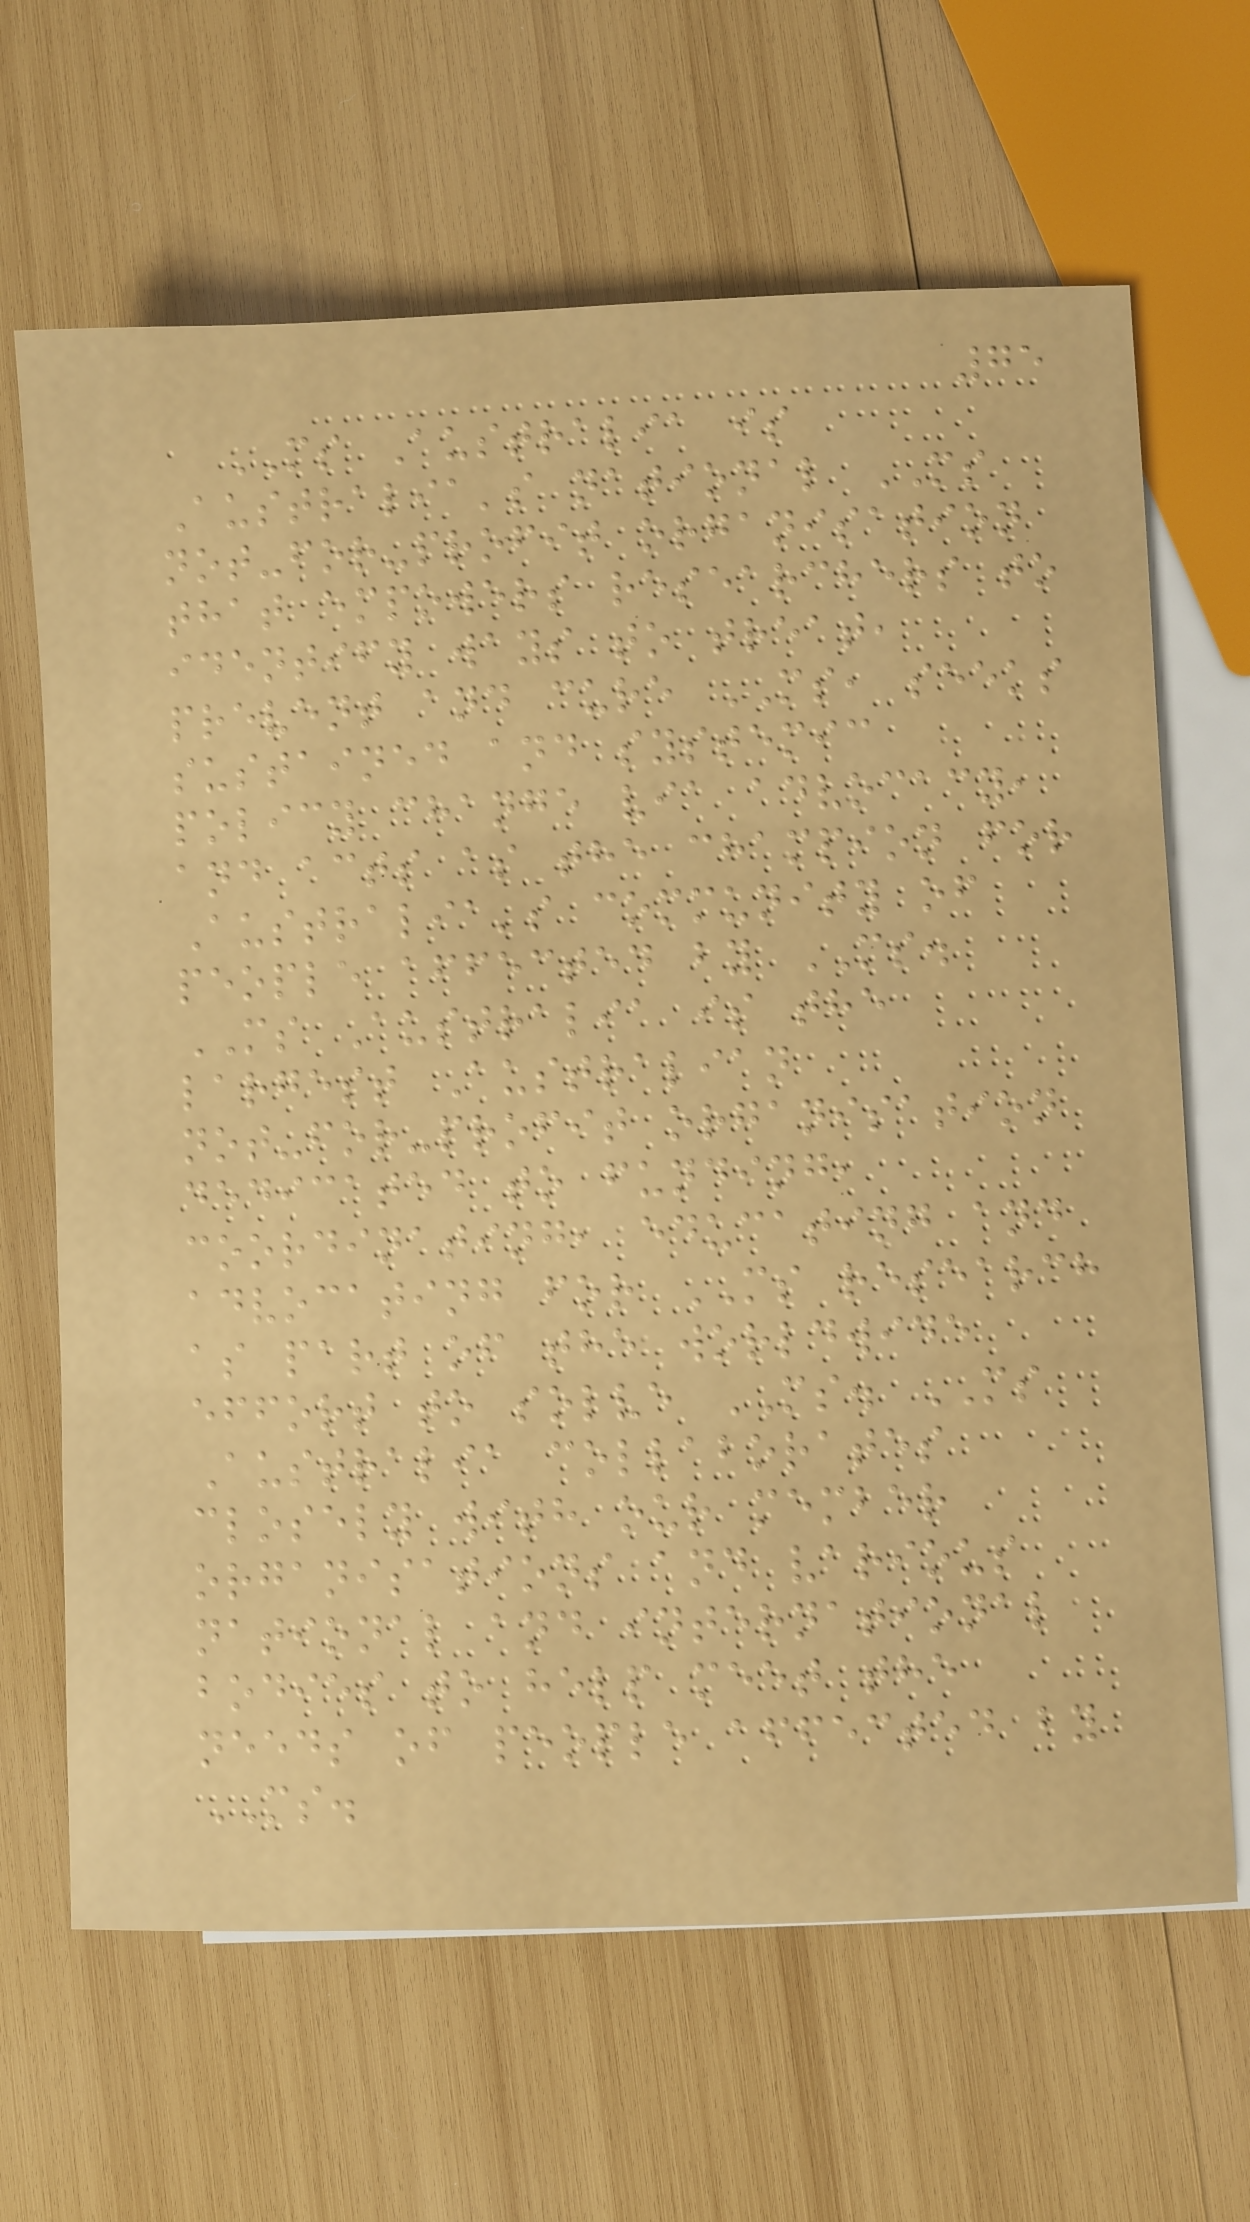75
MS Australia is
Australia's national MS
not-for-profit organisation
that empowers researchers to
identify ways to treat,
prevent and cure MS, seeks
sustained and systemic
policy change via advocacy,
and acts as the champion for
Australia's community of
people affected by MS.
MS Australia is the
largest Australian
not-for-profit organisation
dedicated to funding,
coordinating, educating and
advocating for MS research
as part of the worldwide
effort to solve MS. MS
Australia collaborates
closely with our member
organisations and various
national and international
bodies to help meet the
needs of people affected by
MS.
